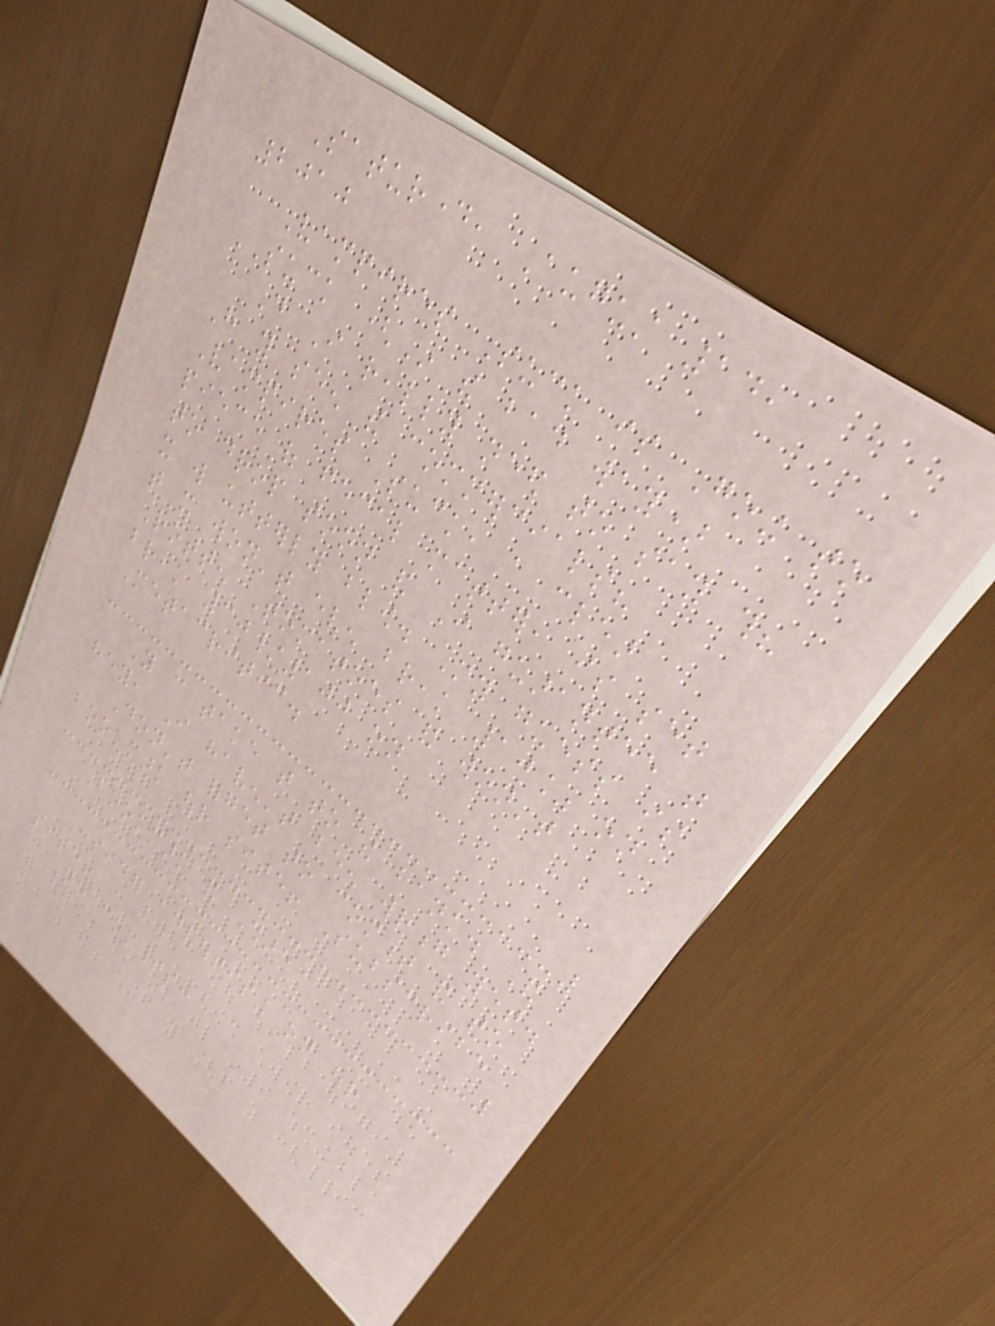Saturday, August 14,
2010
Vampires Suck is Going to
SUCK (In the bad way)
Do I really need to say this?
Have you seen the commercials?
Vampires Suck, a clear
piece of fecal matter, is set
to drop soon and I guarantee that
it will utterly blow. My guess is
that it won't even break 10% on
Rotten Tomatoes and won't
break 30/100 on
Metacritic.
You can take that to the bank. And
hey, I haven't been wrong yet.
Don't forget to comment and to
bookmark our site! Subscribe
Bookmark and Share
Consider advertising on our
site!
No comments:
